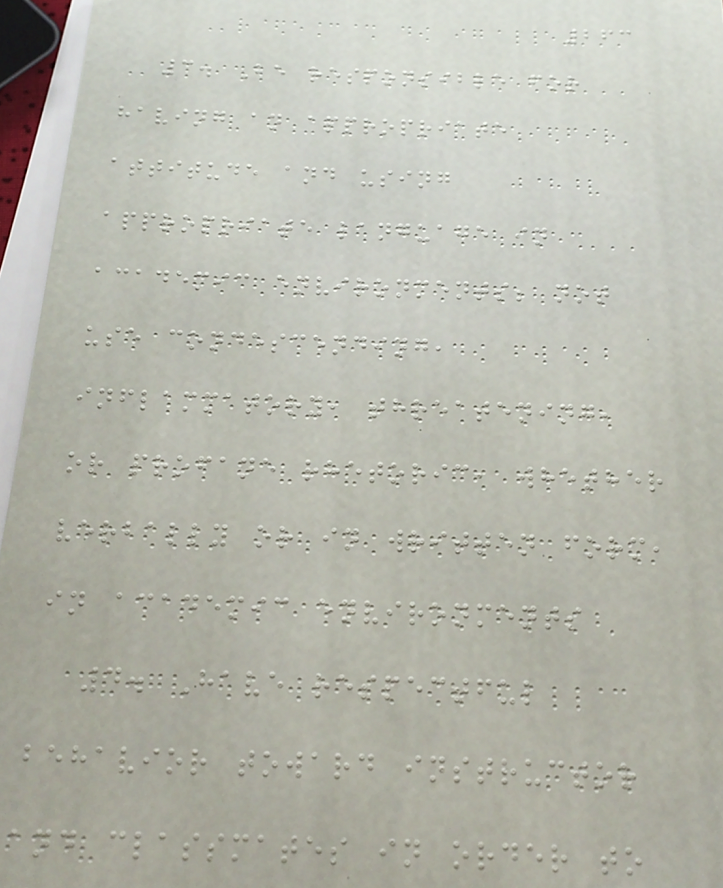263
3. Be responsible for
having an appropriate
attitude and using
appropriate language in
academic environments; not
use condescending,
inflammatory, threatening,
or profane rhetoric, whether
verbally or in written form,
in academic environments
4. Have respectful
behavior toward instructor
and classmates in order to
